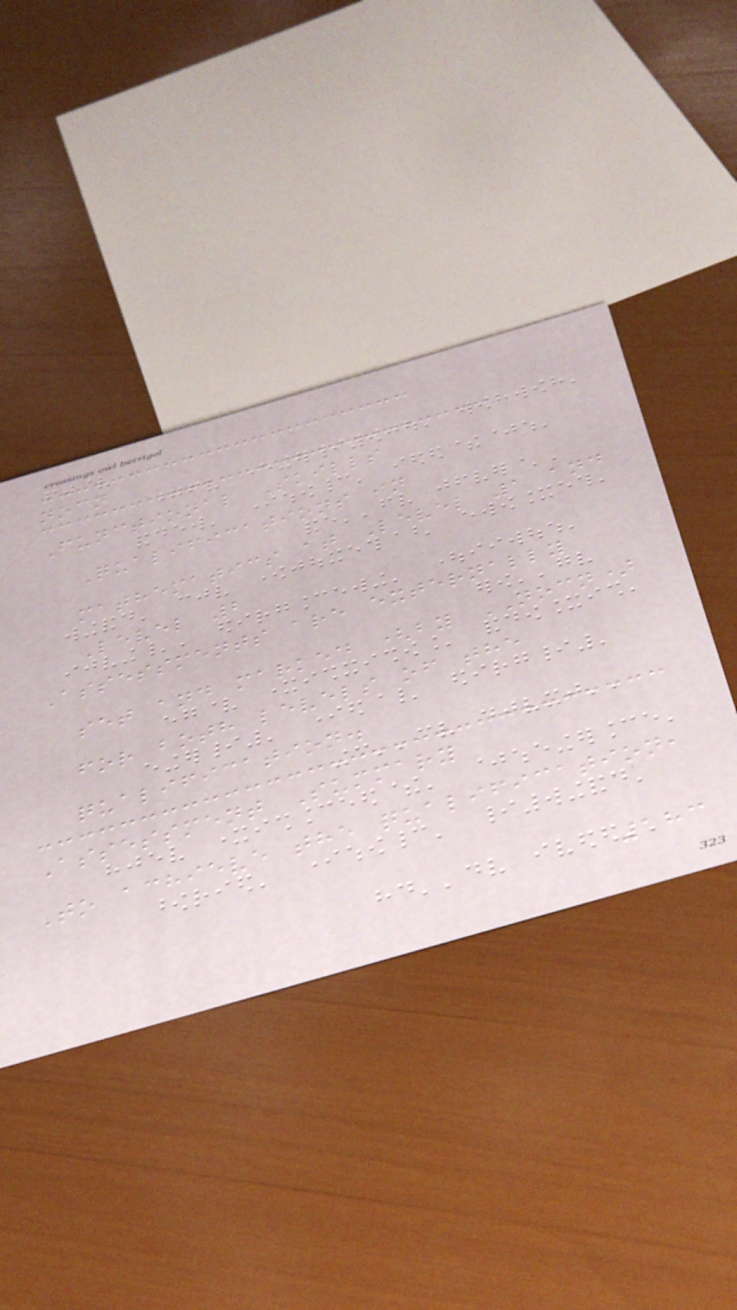nocn
Functional Skills
Qualifications in
mathematics at Level 1 and
Level 2
Assessments are externally
set and marked (by NOCN)
for both levels of the
qualification.
Assessment Summary
To achieve the qualification,
183
